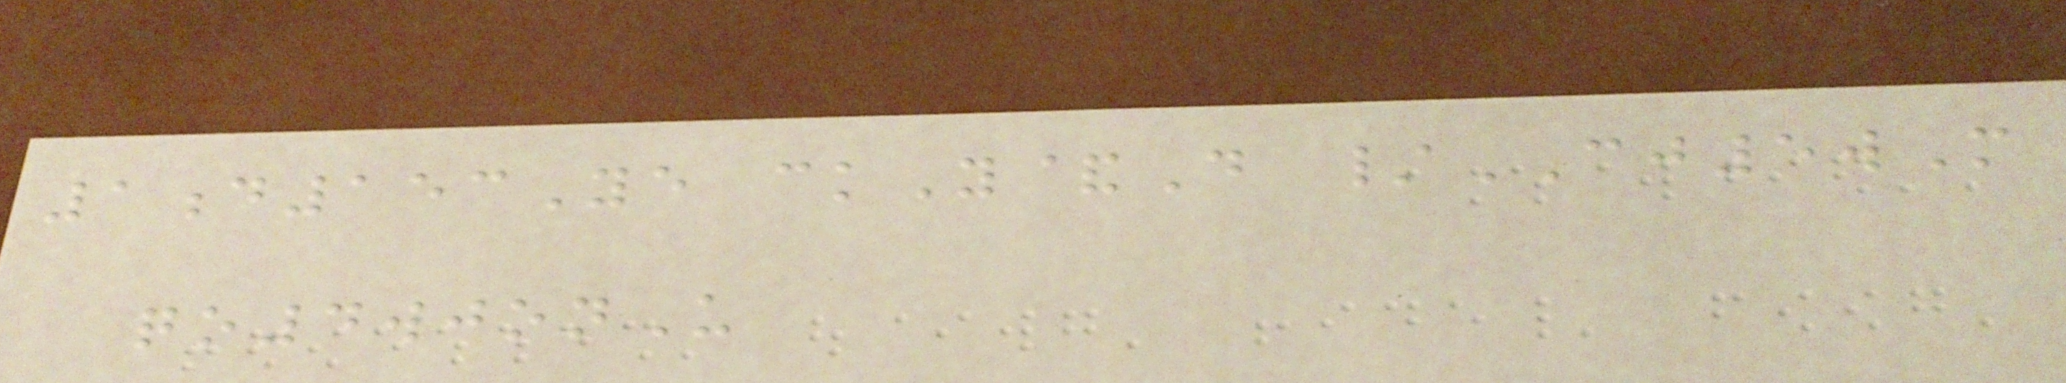1d153Ye ckY&D /CJ5wM
qo4wjonU
